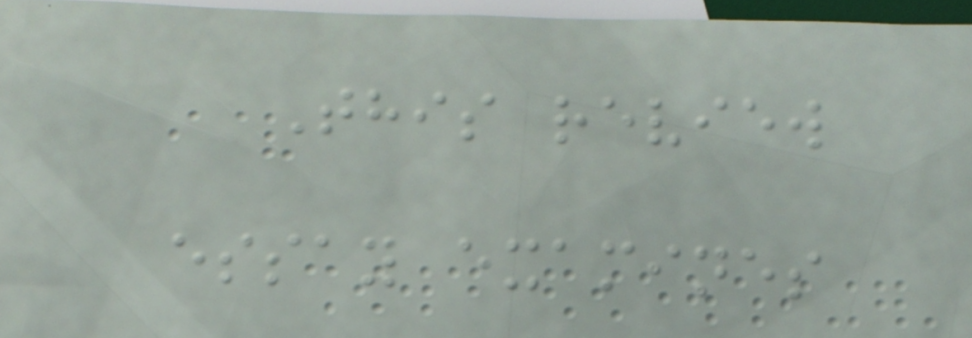This review
essay examines
